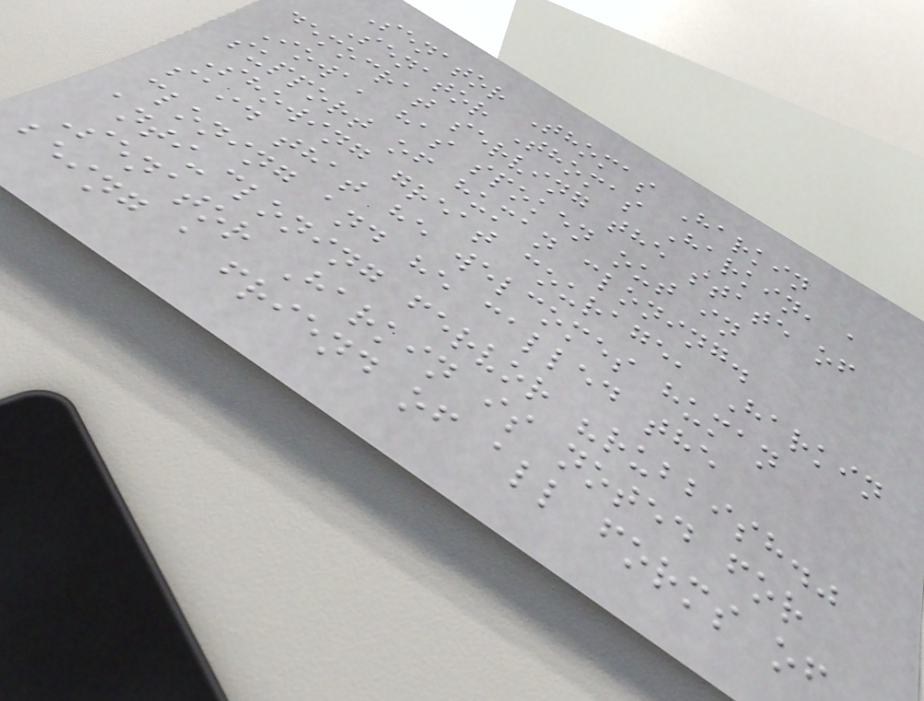Senator Thomas Harkin
Senator Thomas Harkin, a
democrat serving the state of
Iowa, has spoken out in
support of human cloning.
Showing great courage, Harkin
said that he welcomes human
cloning and he called the
anti-cloning fervor "rubbish."
Senator Harkin is noted for
being a friend of all forms of
